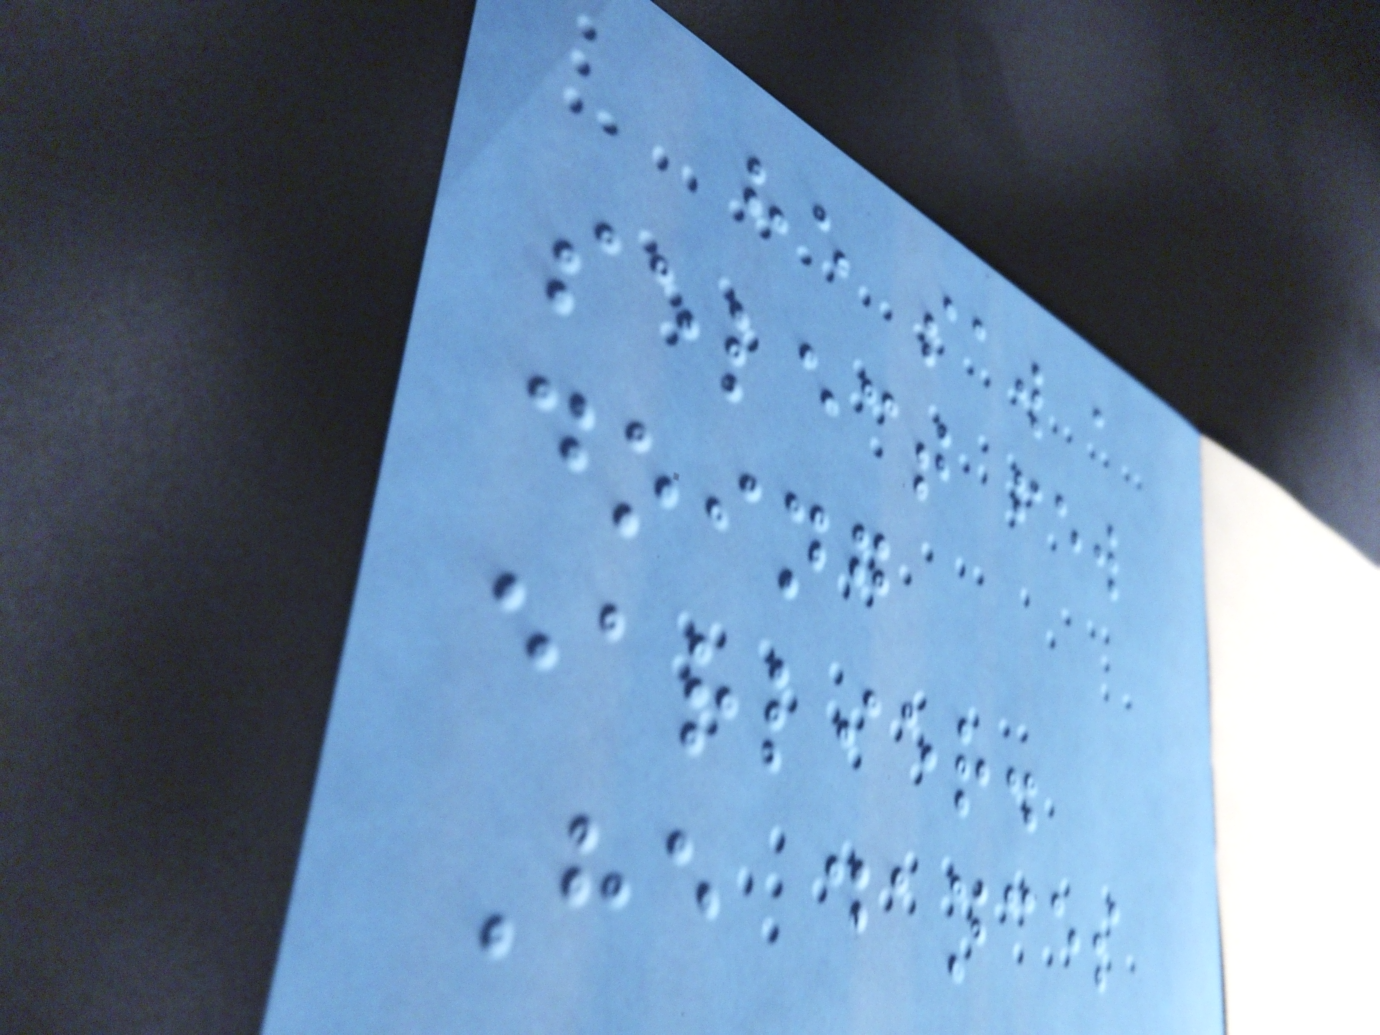he saw a
select few
doing
earlier.
He dances
